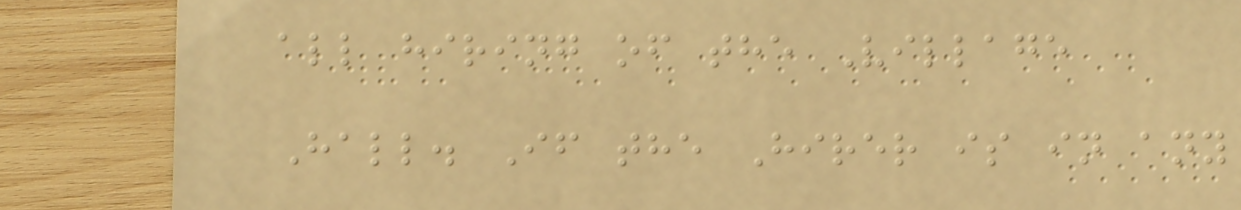all hiring of the Village
Hall. If the Hirer is in any
